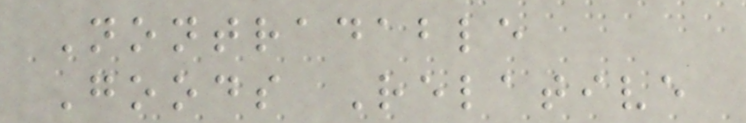Nontradable
Goods Relative
